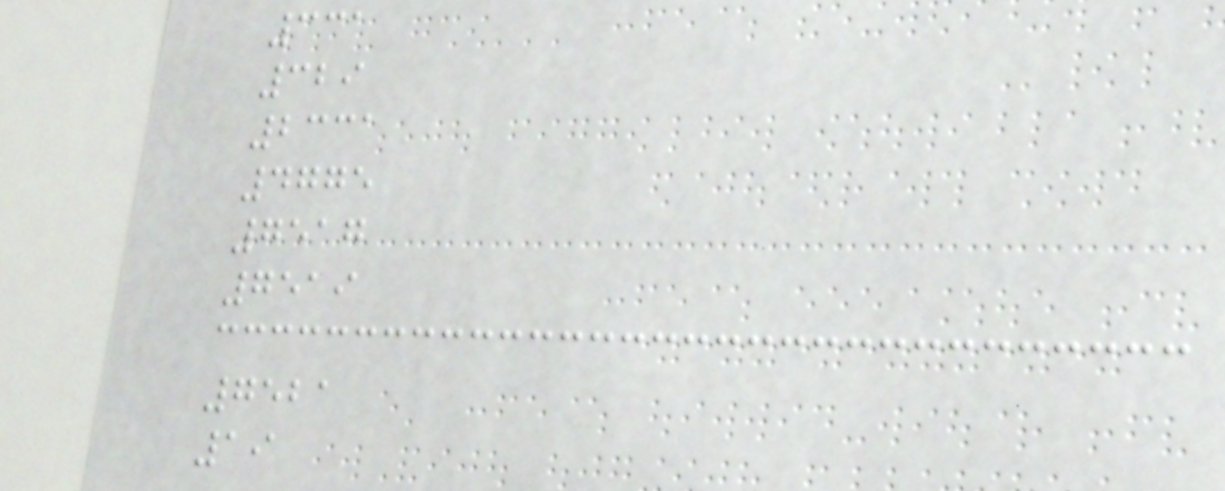331
329
2331
4775
7517
7519
7521
19
